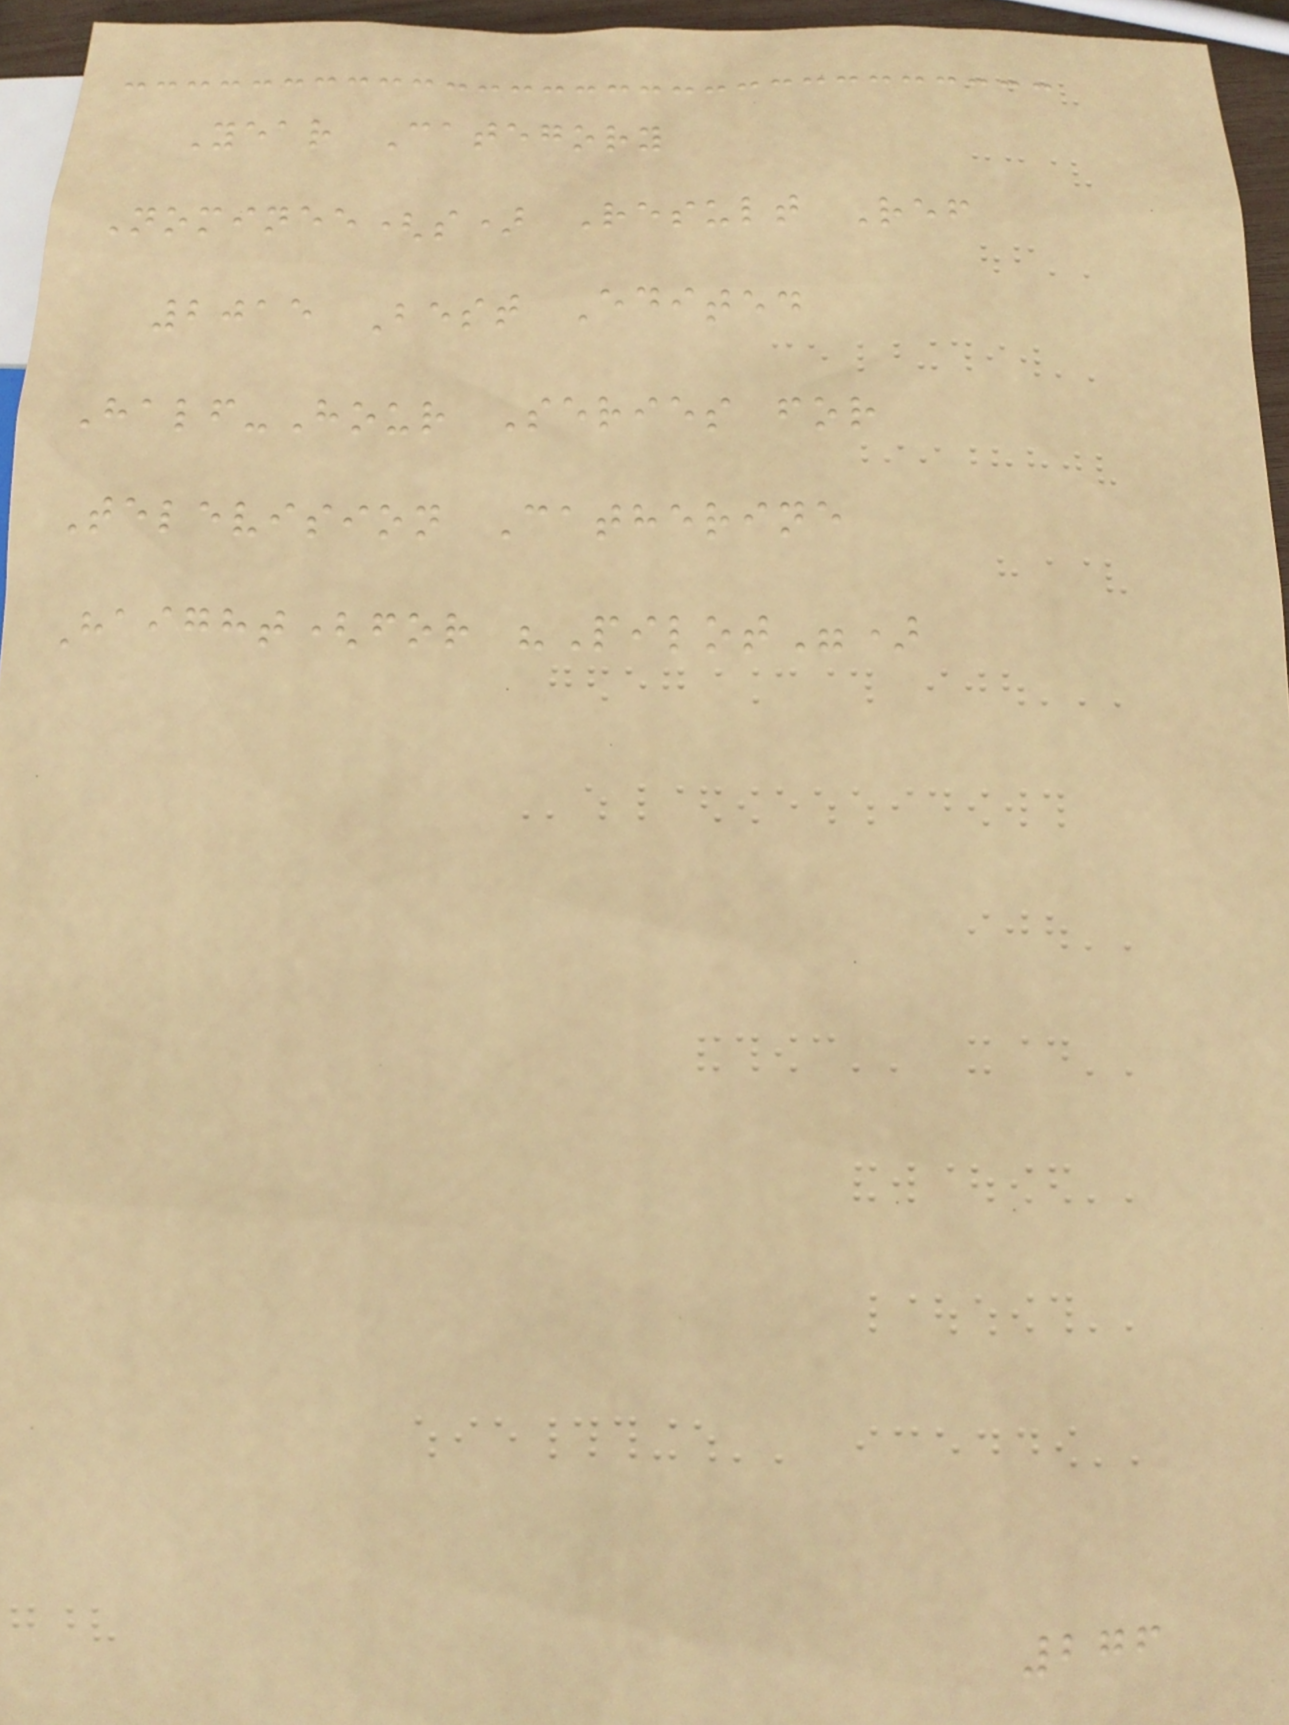Year Category
Nominee(s) Result Ref
2015 Best Edited
Half-Hour Series for
Television Catherine
Haight(for "Pilot")
276
